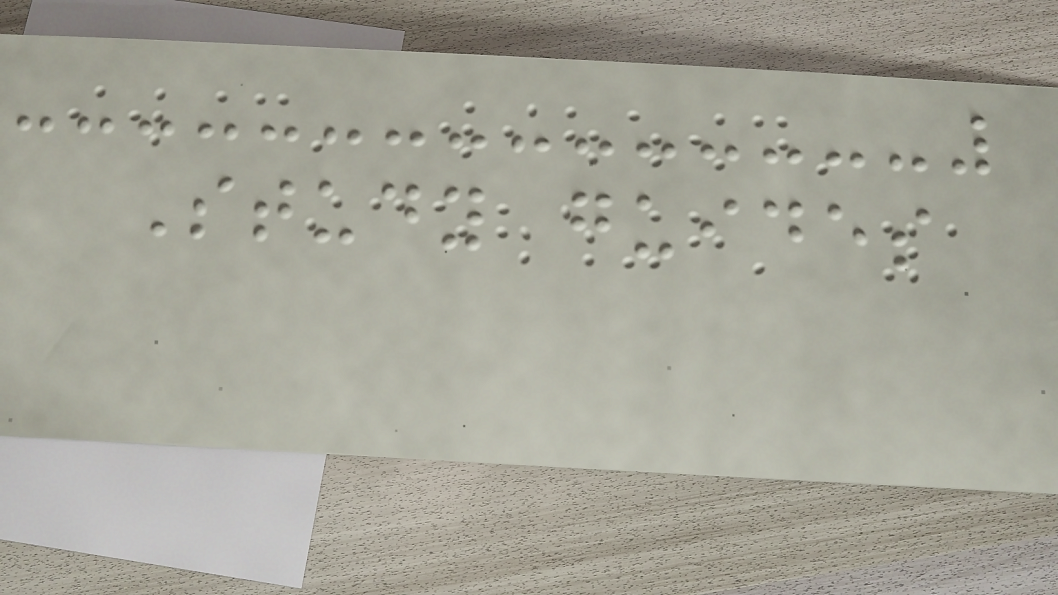Study guides
